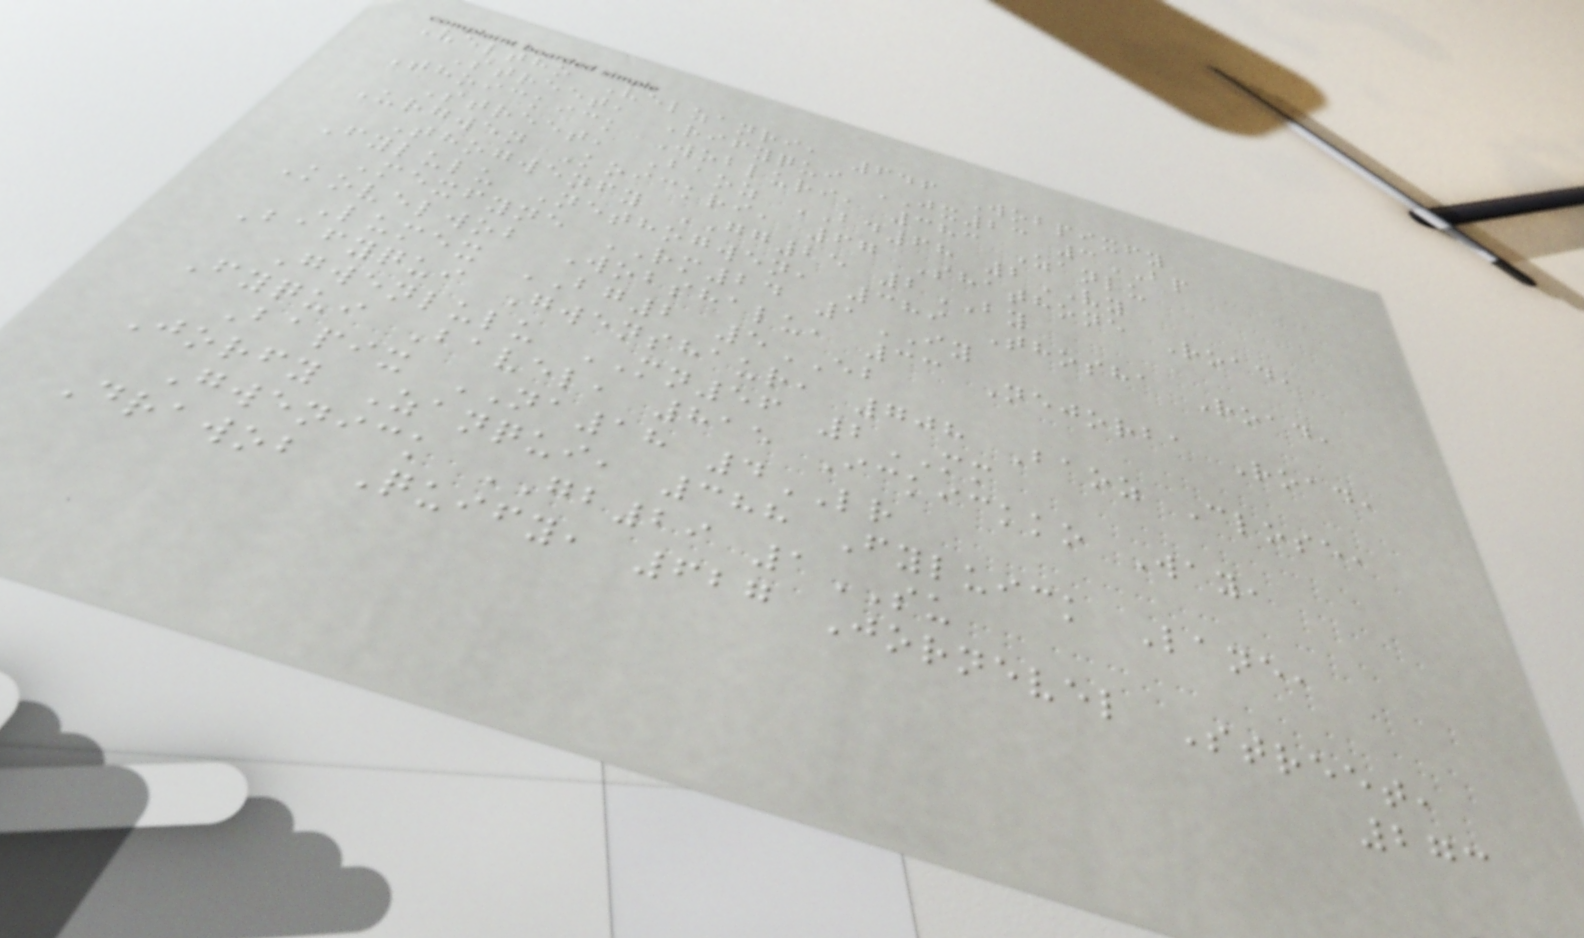Veltho Velzanri, 646 Wobpixfy
Street, Rifyqui JX23 3BP
Thoickick Wobluri, 383 Zanlu
Street, Baoz BD68 2VY
Urgwen Koickri, 67 Shathone Road,
Thogwenfy GG25 2BY
Fylulu Nethogwen, 389 Thosha Road,
Mexfyne RM24 1IY
Kovelwob Wobshalu, 33 Nejorba Road,
Lumex BG2 5EB
Bafyqui Gwenshaur, 708 Baoz Close,
Gwenlulu MN56 2MM
Fyqui Bavel, 815 Ickickko Way,
Bapix NA18 4LR
Jorfy Zanqui, 388 Fyluick Lane,
Gwenick GB29 1SU
Drawob Quify, 627 Jornevel Street,
273
